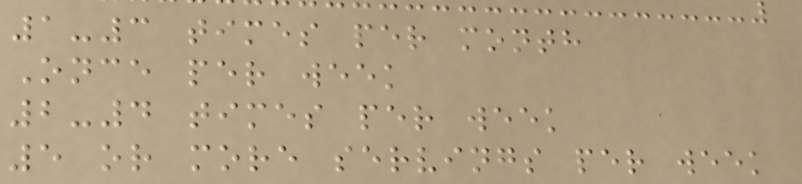1-3 times per month
Once per week
2-4 times per week
5 or more servings per week
